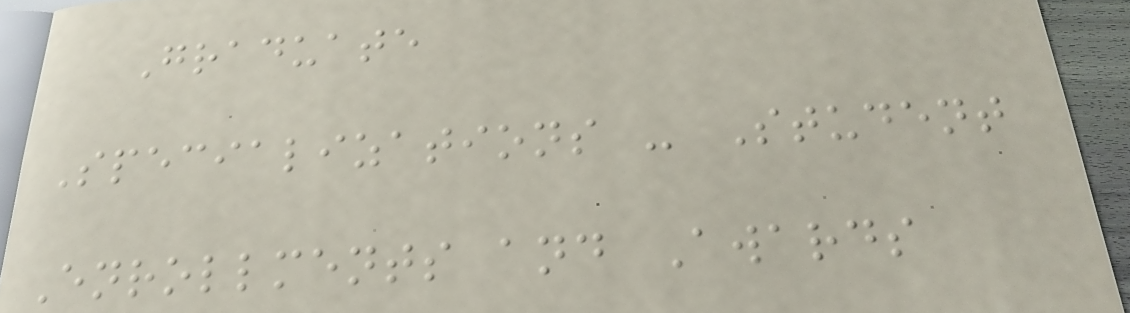Graduate
Specializations - Student
Enrollments and Awards
